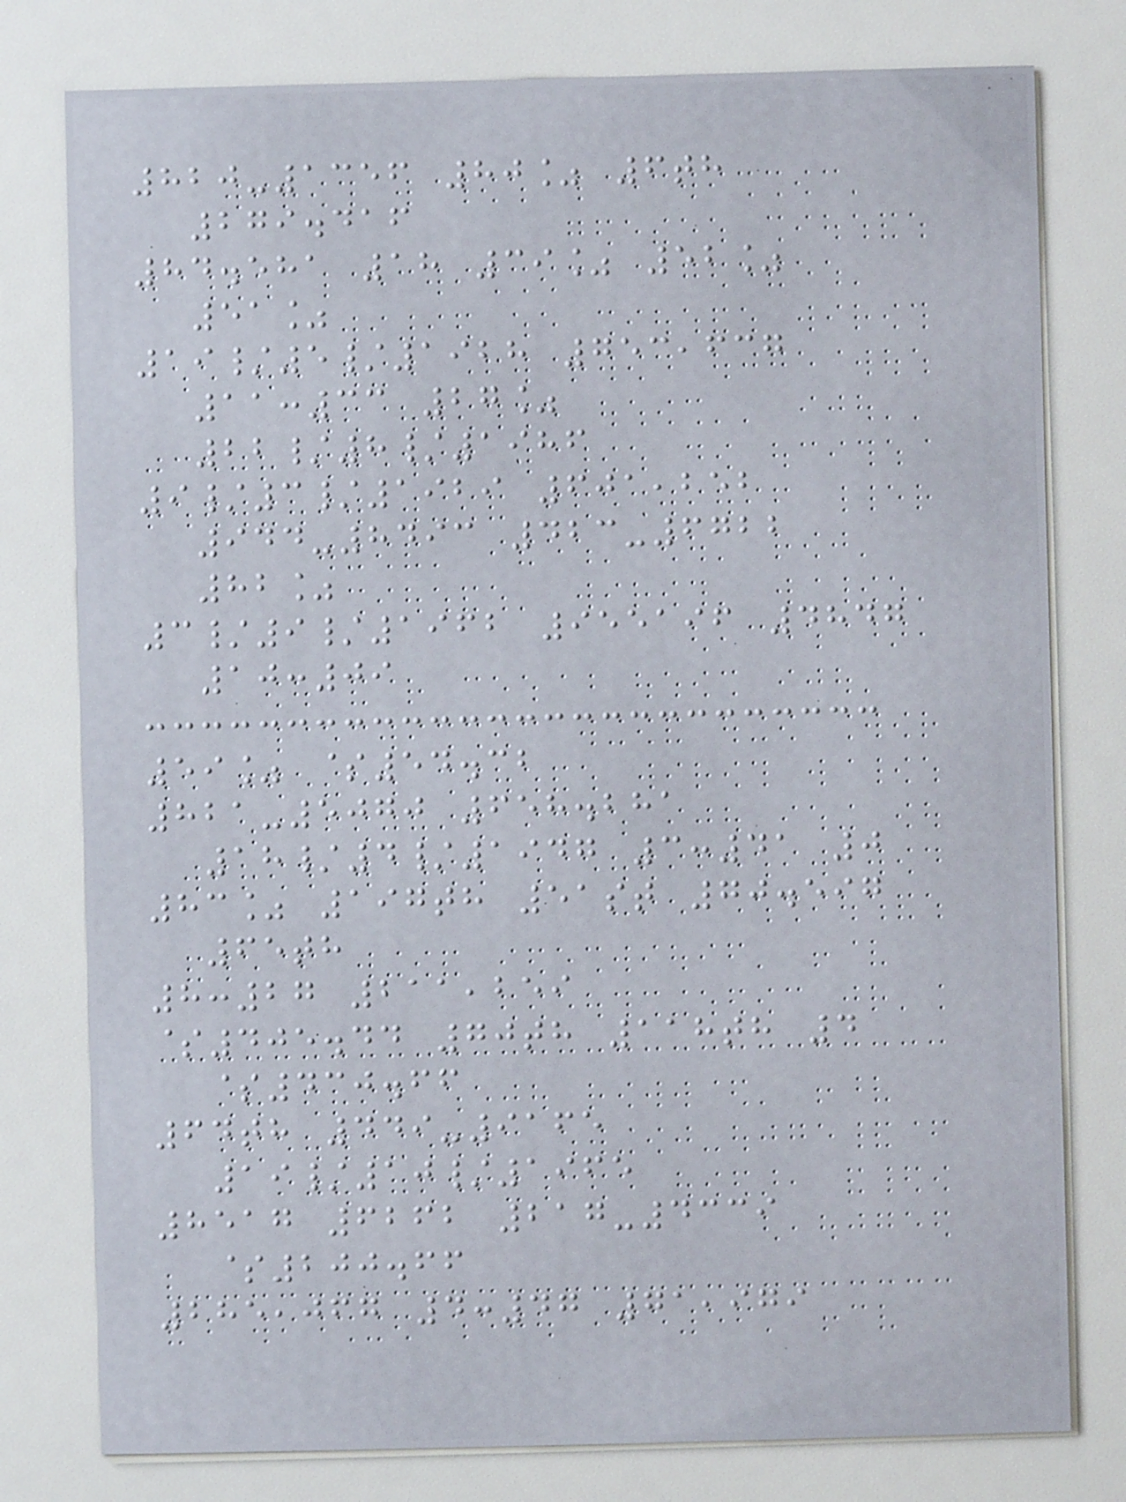820-1356 80% 6th
279.416
84.581 18 39% 52%
51%
19/5/1928 753,637
11:33 27%
22/8/1986
9/3/1929 601,252
944-8493 423-6722
82%
3/9/1962 955196 4847
10:09
59% $54.32
821-5070 658.281
18/4/1947 3:41 0
83% 197th 51st 70.597
65th
8:27 211,259
$405.44 70th 118th 4
$430.66
64th 449-9165
19/10/1965
8517 6262 217-4339
$200.66
285,067 4:47 71,979
